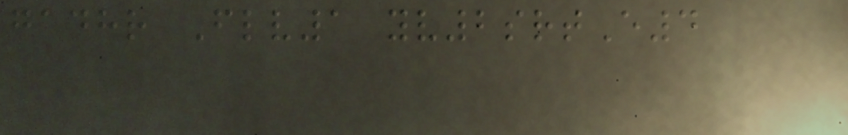gadhr Flv1 yv2srtE4
